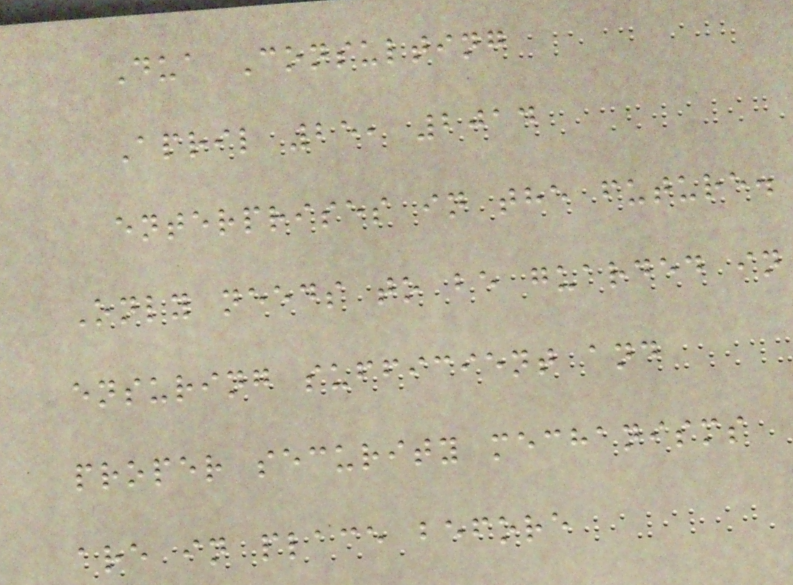Dua Consulting
April 25, 2014
enterprises in the future.
Only needs to be guarded in
ensuring sufficient and
proper security mechanisms
are in place before
